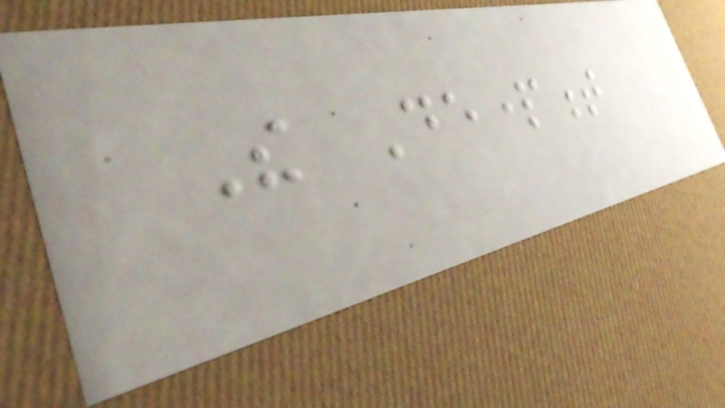The Department
